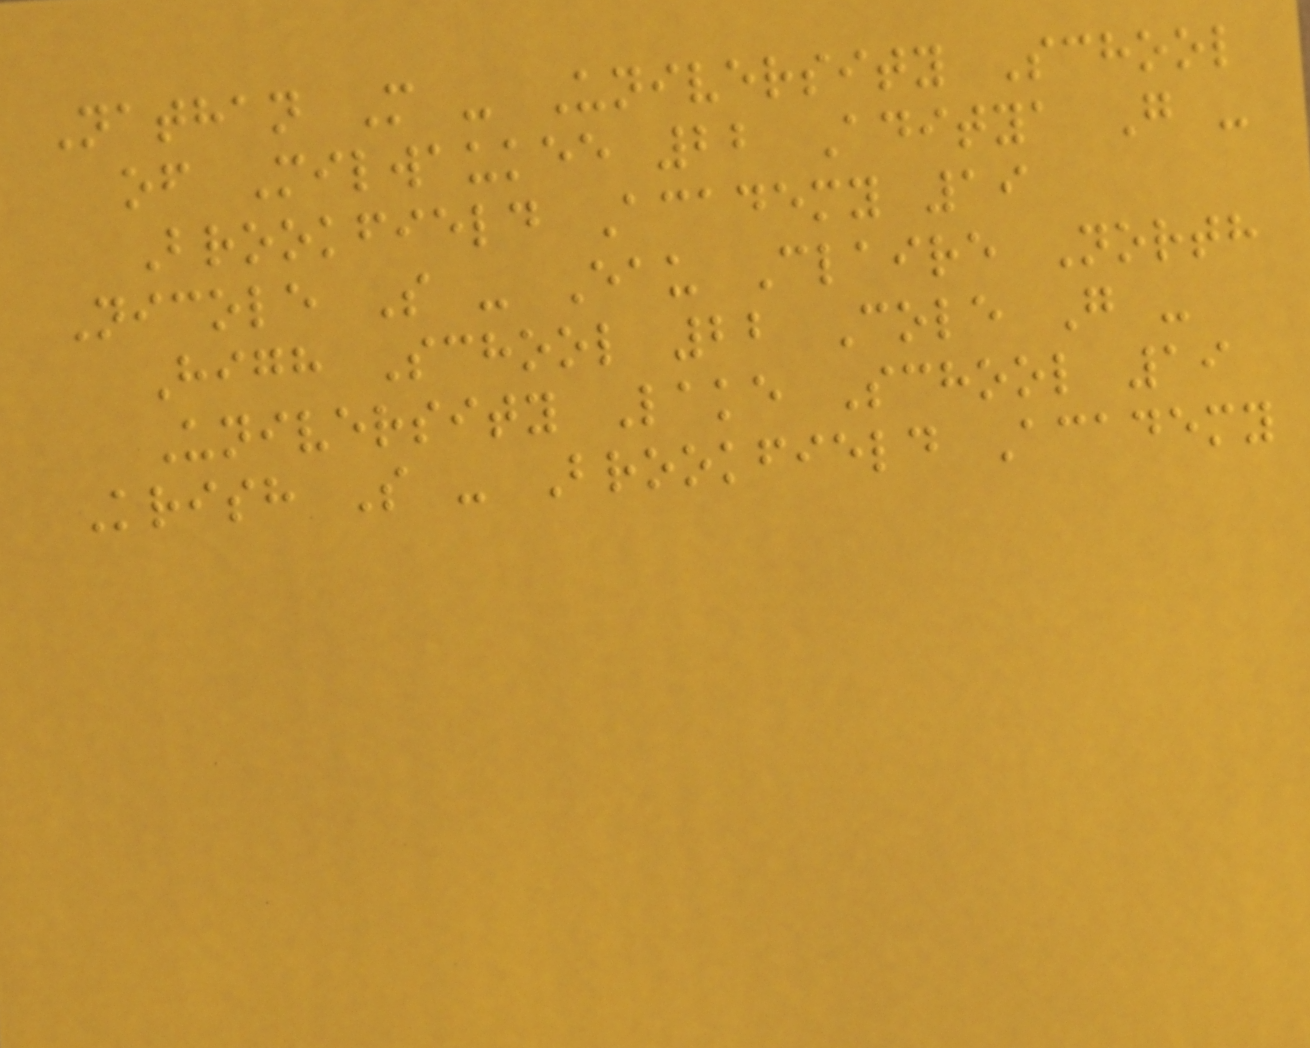Nathan M - University School
of Milwaukee 22 Aditya G -
Brookfield Academy 19
Nicole S - Eau Claire North
High School 22 Cole G -
University Lake School 19
Krish S - Brookfield Academy
